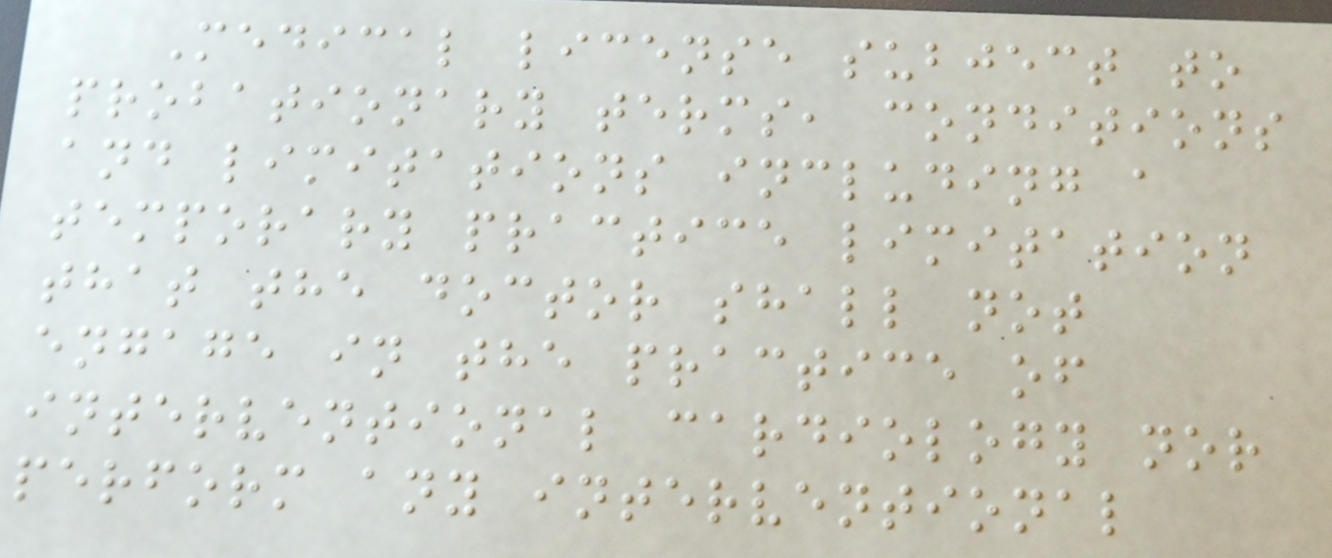Medical license subject to
probationary terms, conditions
and limitations including a
temporary practice limitation
that the doctor shall not
engage in the practice of
interventional cardiology nor
perform any interventional
